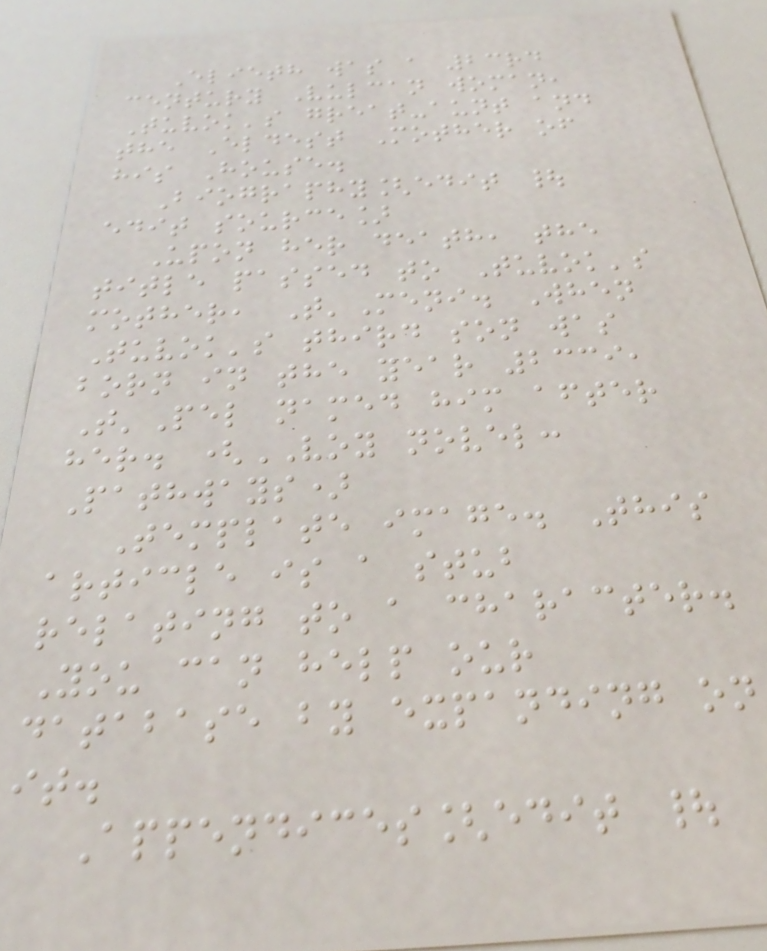Elieth was a 23rd
century Vulcan woman,
Tuvok's great-aunt and
the Eldest Mother of
his House.
Biography[edit |
edit source]
Upon her death, the
title passed to Tuvok's
mother, T'Meni. When
Tuvok's third son was
born in the year 2339,
T'Pel named him after
her. (VOY novel:
Pathways)
Template image. This
article is a stub
relating to a character.
You can help our
database by expanding on
it.
Appendices[edit |
